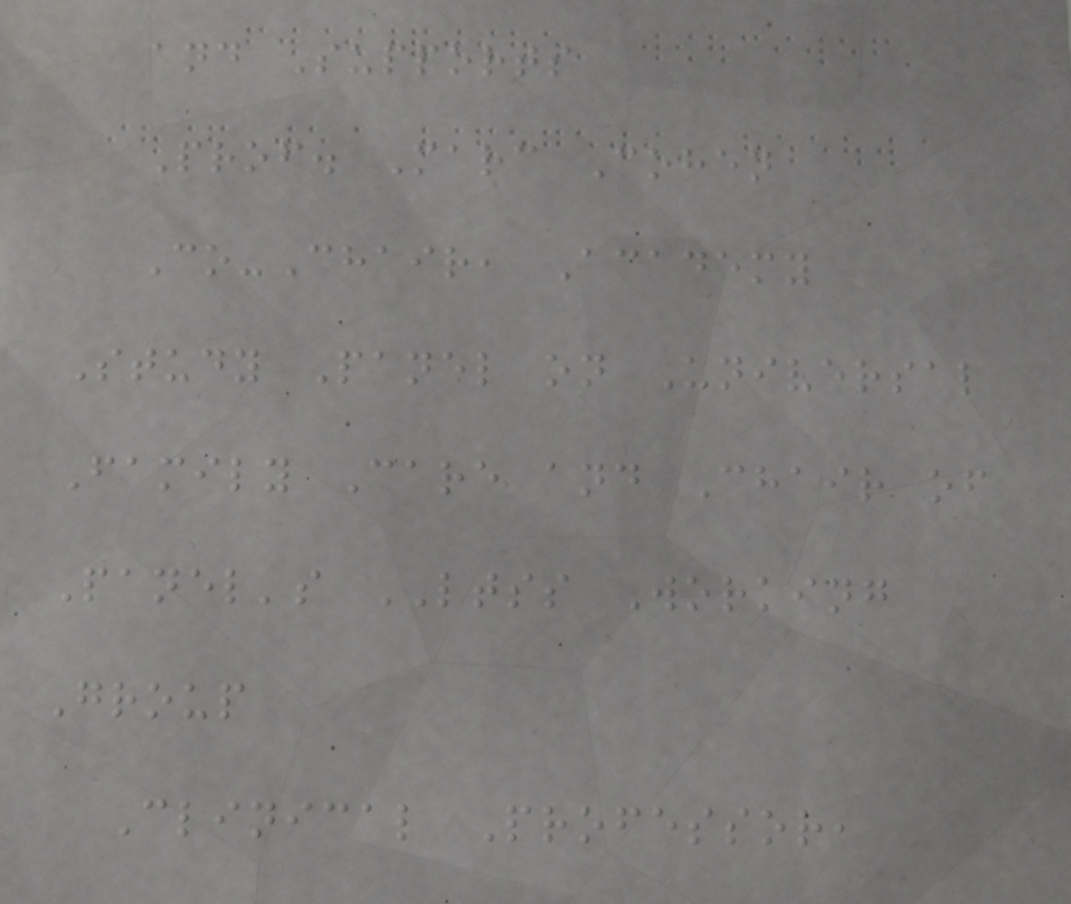and Supports
Prof. Marc Cohen
Co-Chair, Academy
Study Panel on Universal
Family Care and Chair of
Panel's LTSS Working
Group
Clinical Professor,
